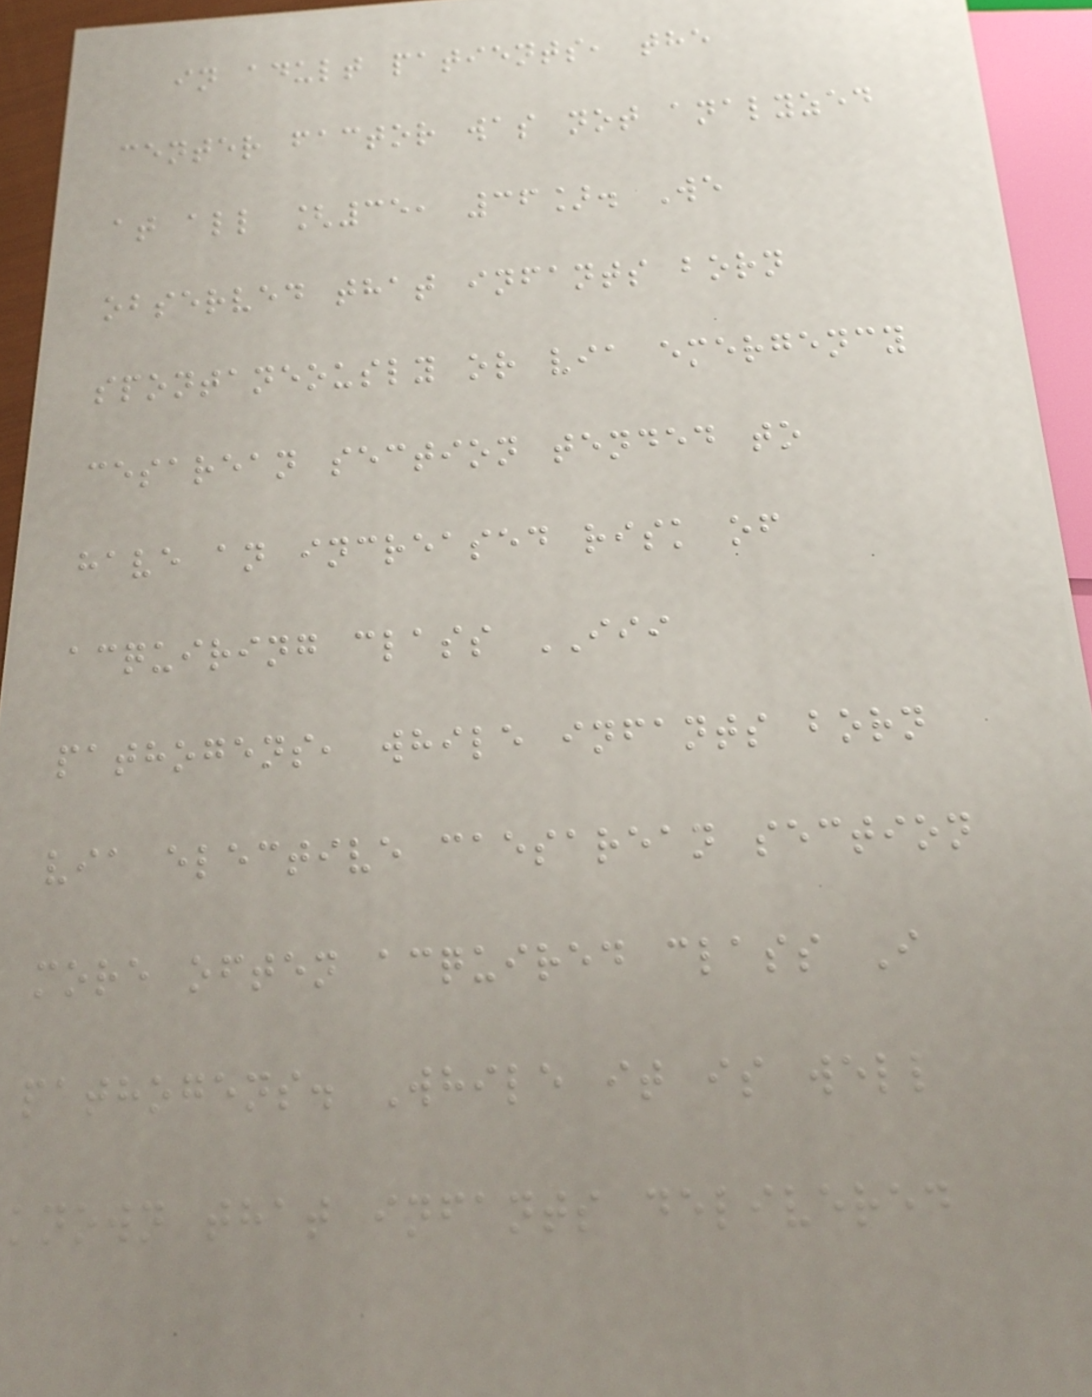in adult patients, the
center factor was not analyzed
at all [35, 36]. We
observed that infants born
spontaneously or via emergency
cesarean section tended to
have an increased risk of
acquiring class III
pathogens, while infants born
via elective caesarean section
more often acquired class I
pathogens. While it is well
known that infants delivered
